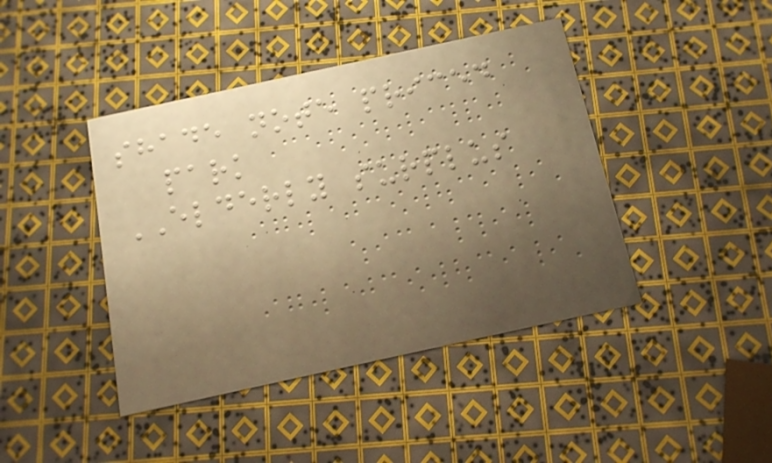shade note priced
park
ELDERLY surplus
